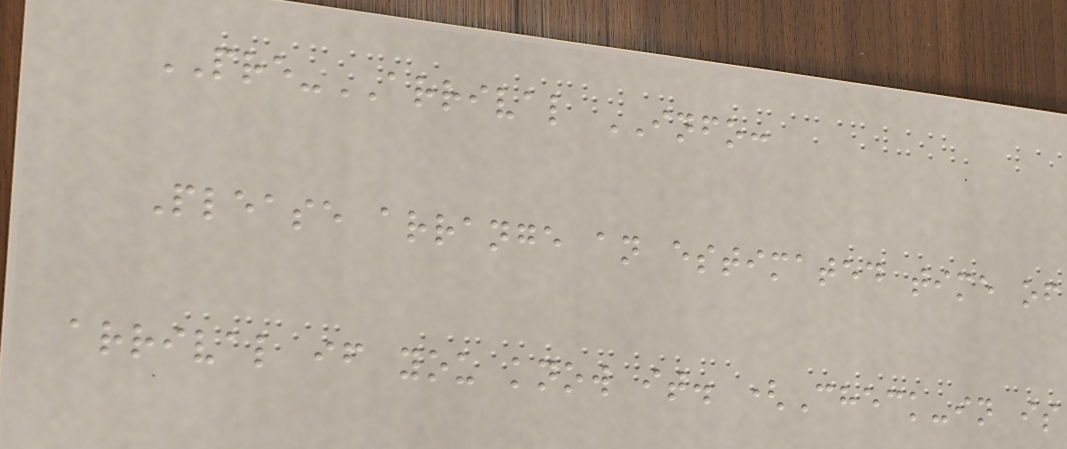PRE-ARRIVAL INFO:
Please arrange an estimated time of
arrival if you know it. (Check-in is
